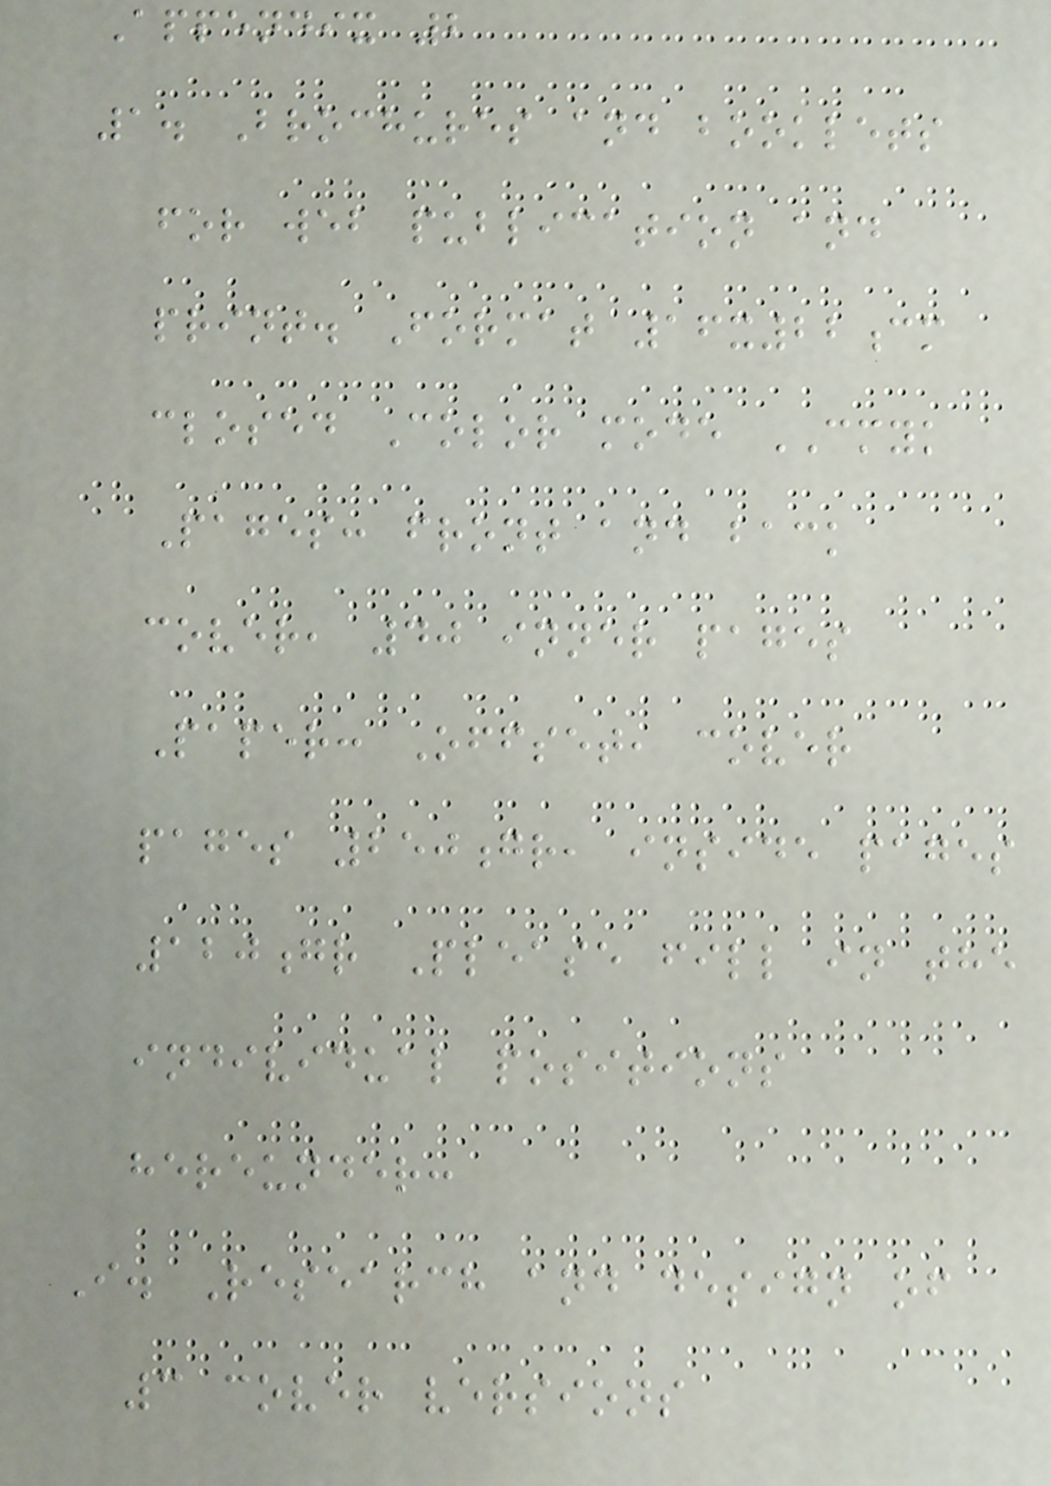Appendix 2
1. Brochures and booklets
for web publication and
print. Format 16x22cm
closed Color mode CMYK
Pages: front and back
cover, 40 inner pages
Paper: Offset, cover
pages 250gr, inside pages
120gr Please fill in the
individual positions
hereunder:
I. Research and design of
3 cover versions
